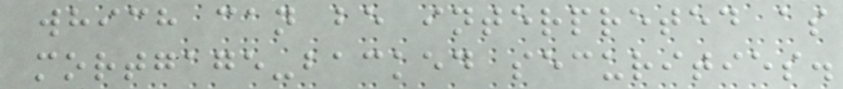which can be interpreted as
mortgage-backed securities.
